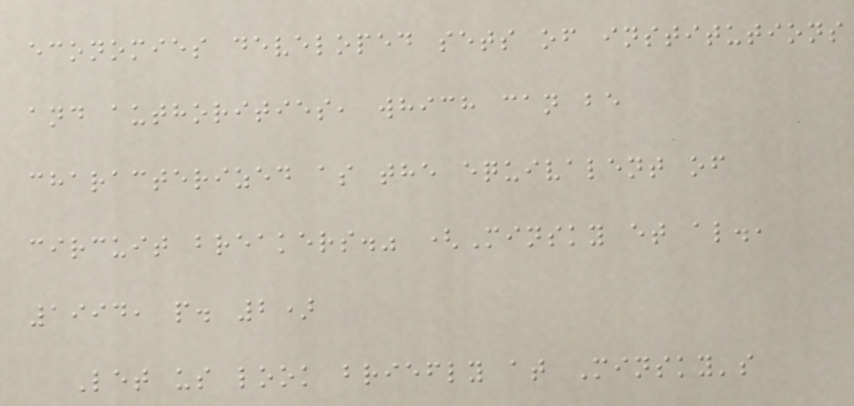economies developed sets of institutions
and authorities, which can be
characterized as the equivalent of
circuit breakers." (Minsky et al.,
1994, p. 2)
Let us look briefly at Minsky's
